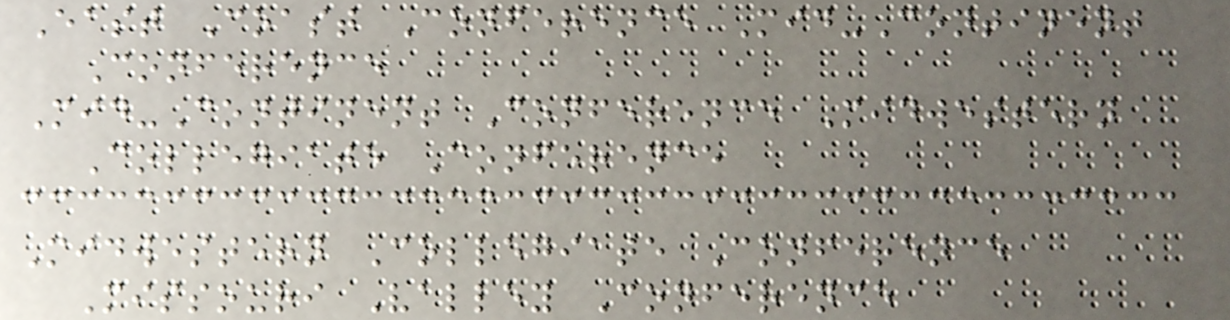East Coast Conference Mid-Continent
Conference
Mid-Continent Conference Midwestern
Collegiate Conference
Midwestern Collegiate Conference
Missouri Valley Conference
